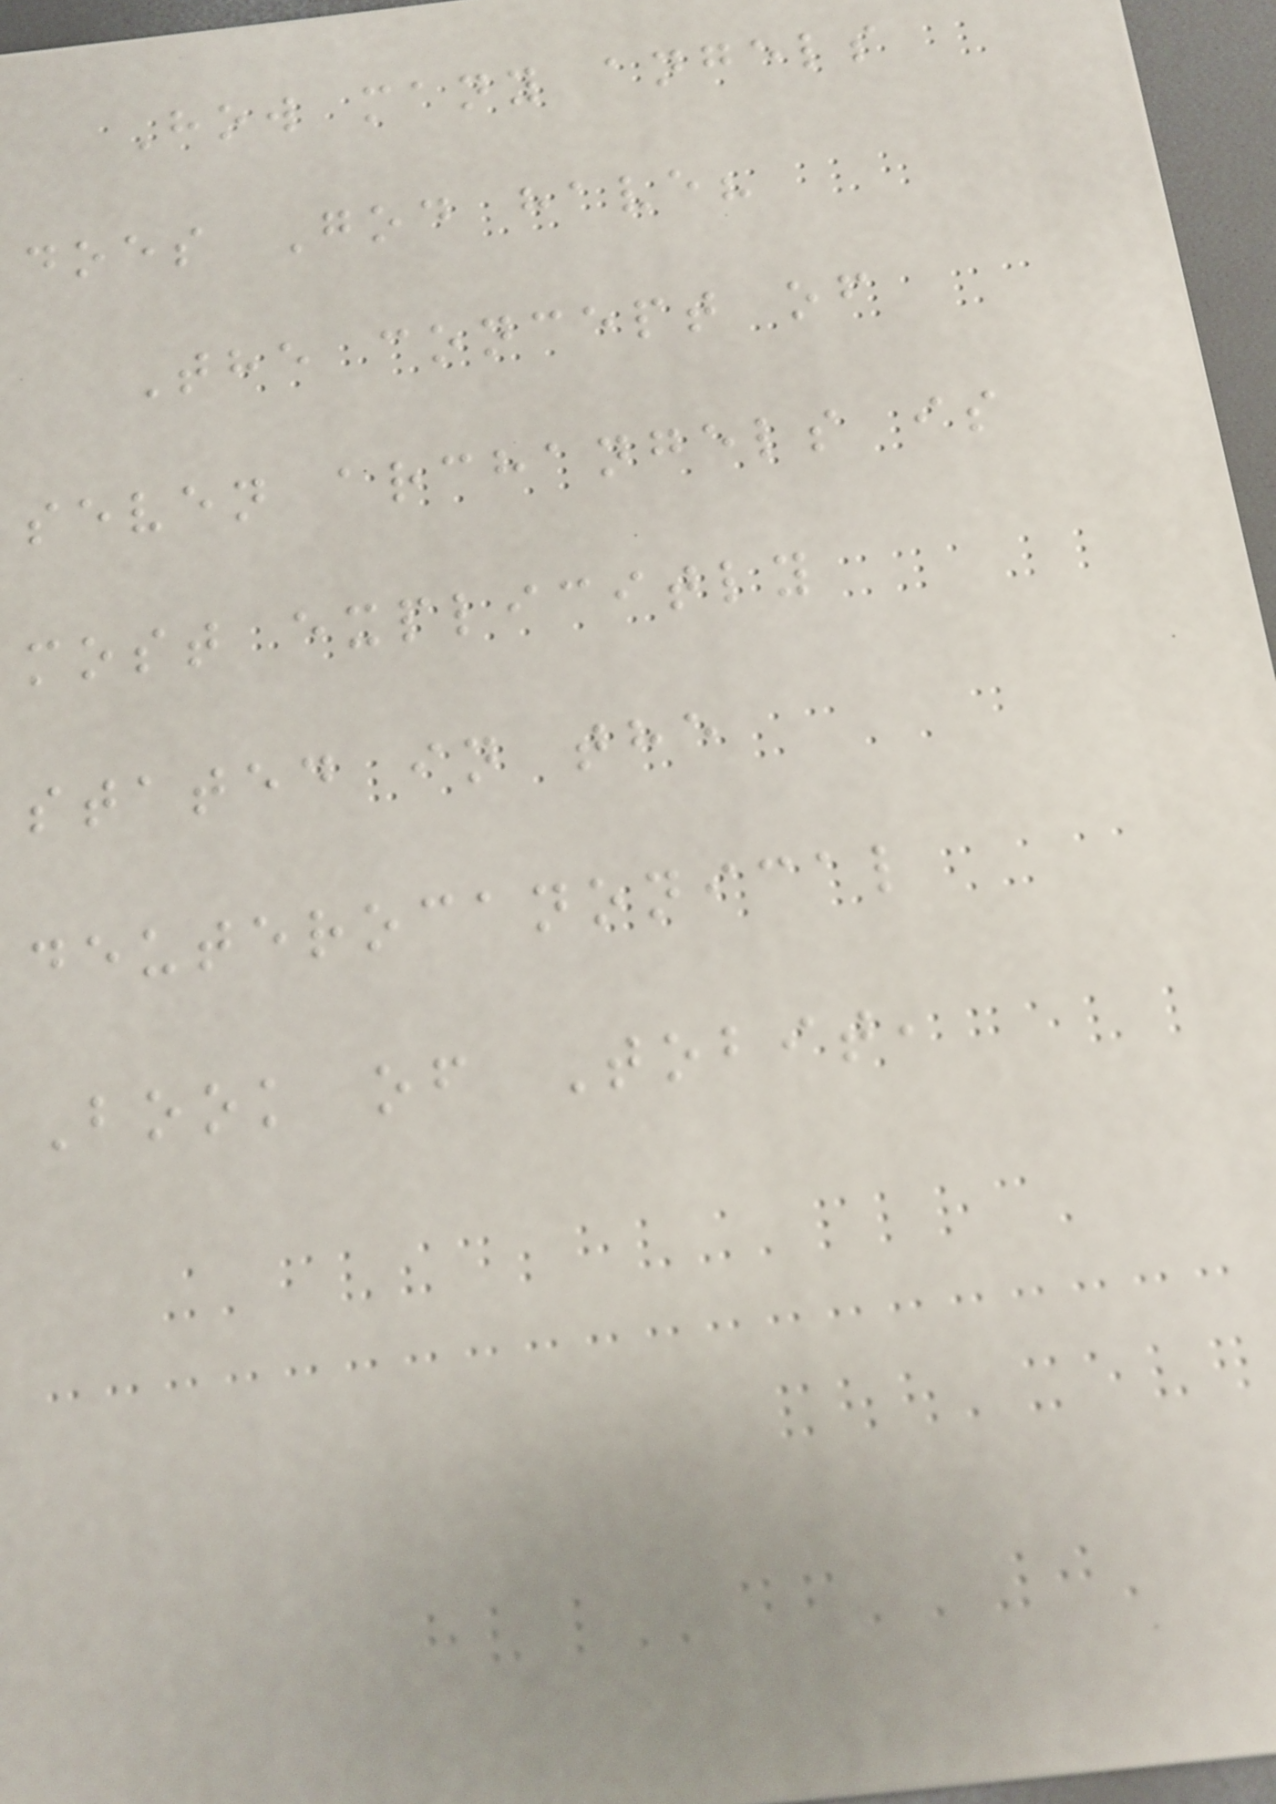How many angels
does God have?
The concept of
seven archangels is
most explicitly
stated in the
deuterocanonical
Book of Tobit,
